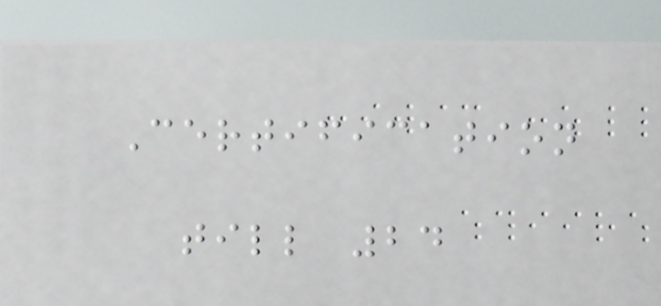Certification
till 24
